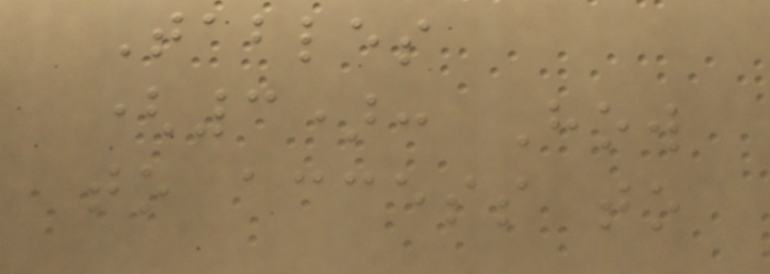Tables
(3): How
to access to
